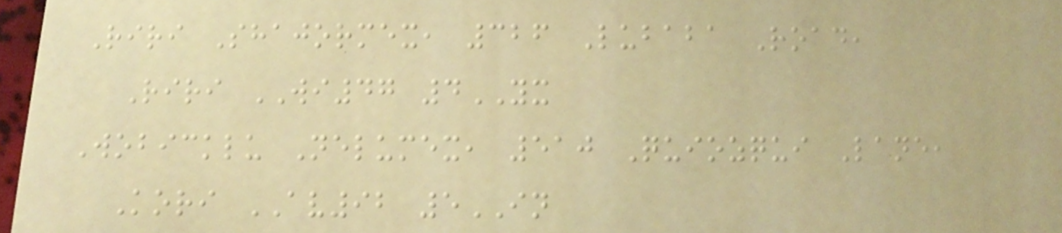Riri Shajormex, 326 Lubaba Road,
Riri WI47 4YX
Wobicklu Nelumex, 510 Quiozqui Lane,
Kori AV92 5IN
